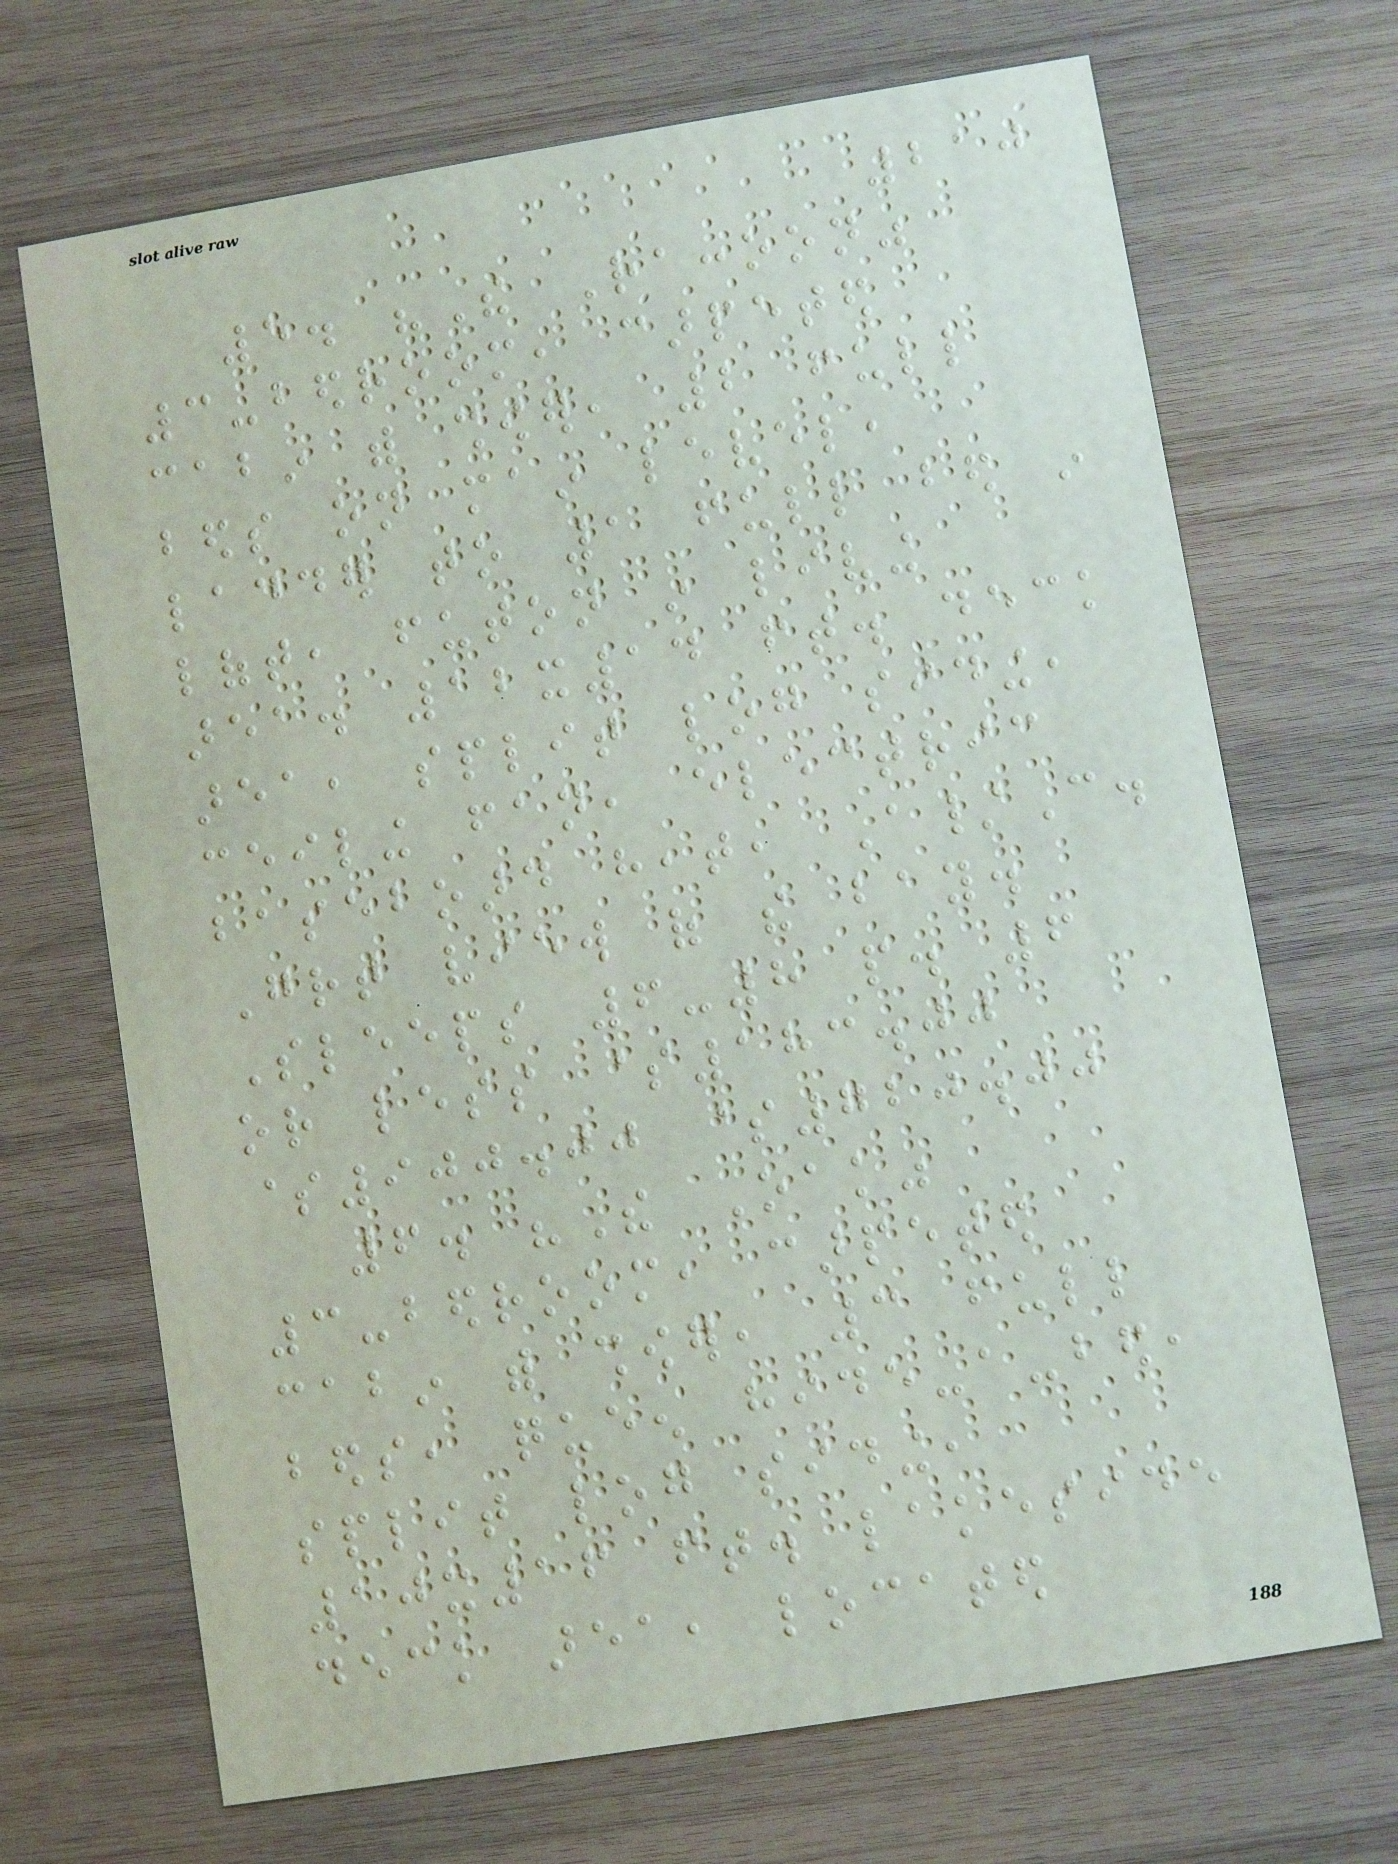210
5. "The Raccoon"
3-bedroom, carpeted
cabin with shower, 2 full
beds on main level,
ladder to 1 full bed in
loft, futon in living
area. 12x14 ft. deck
area, split log siding,
ceiling fan, electric
baseboard heat, A/C.
Great view of the bay.
Sleeps 6-8 people. 6
or less $183.00
$900.00 $720.00
6. "The Oak"
3-bedroom, carpeted
cabin with shower, 3 full
beds, queen hide-a-bed,
split log siding,
10x16 ft. lakeside
deck area, located
